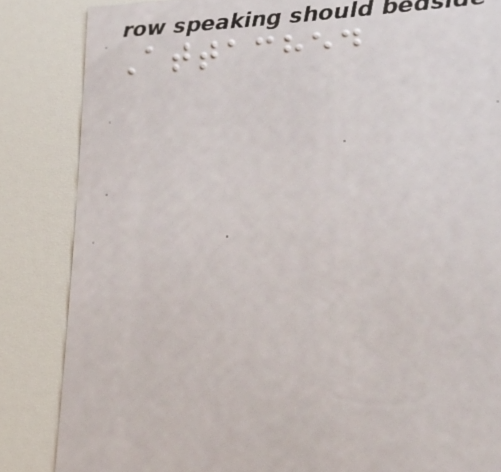Attached
